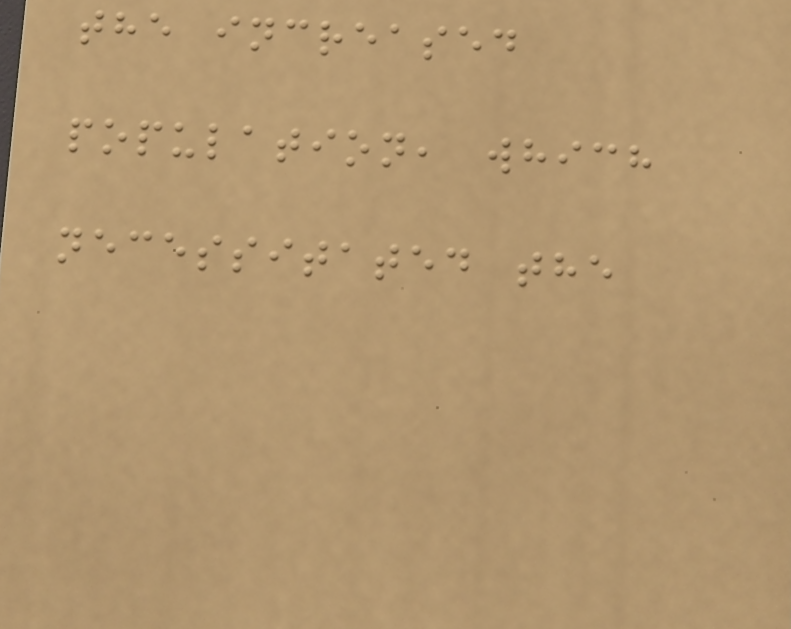the increased
population, which
necessitated the
